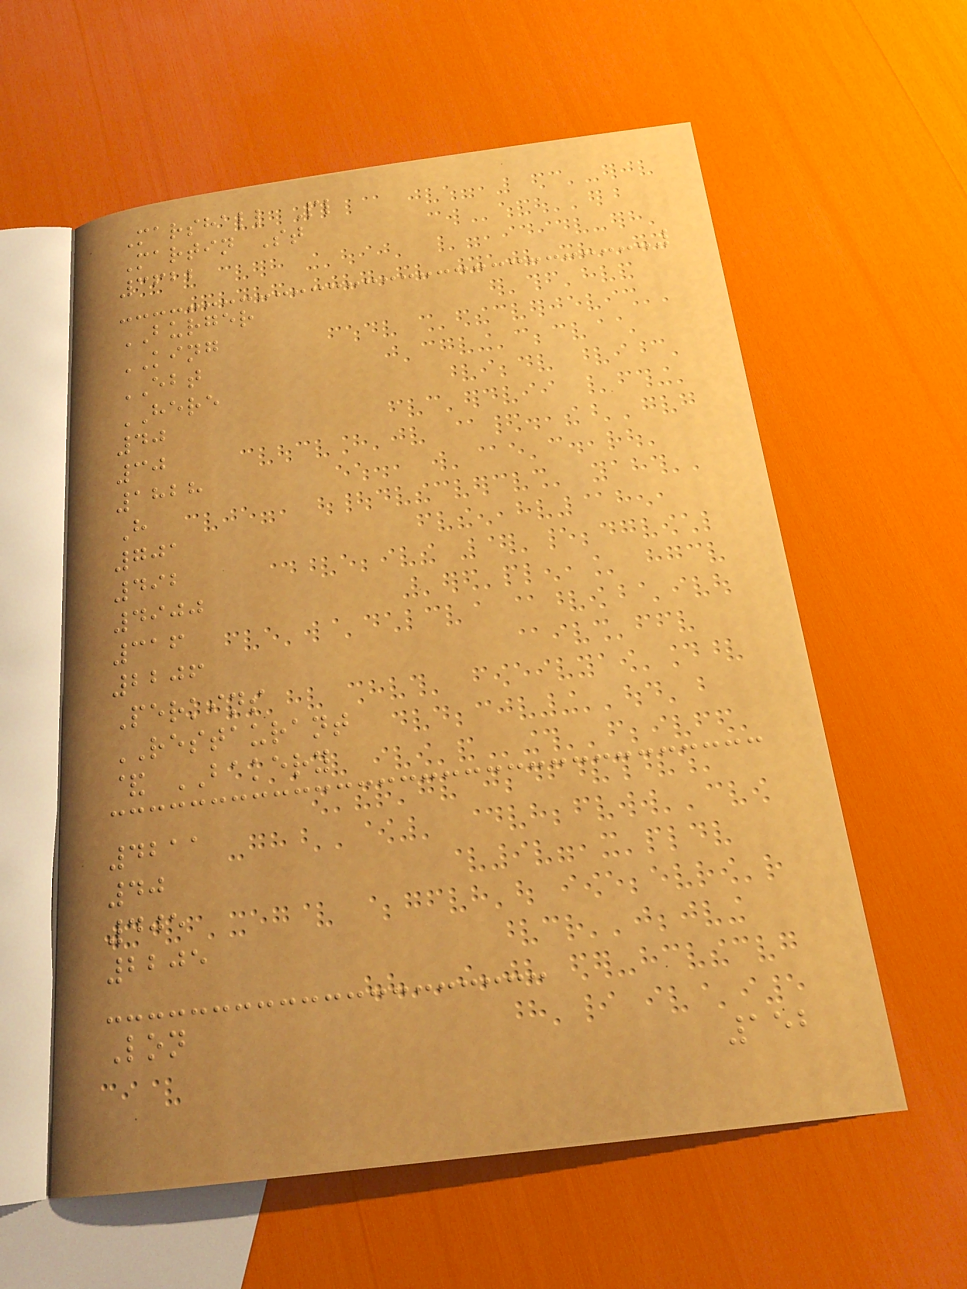Marshall Pl
Martin St
3622
BURGER
KING
EBT
HERE
40
30
1828
H
701
492
4900
316
2206
Perkins
RESTAURANT
& BAKERY
4211
40
405
2205
Lon
152
